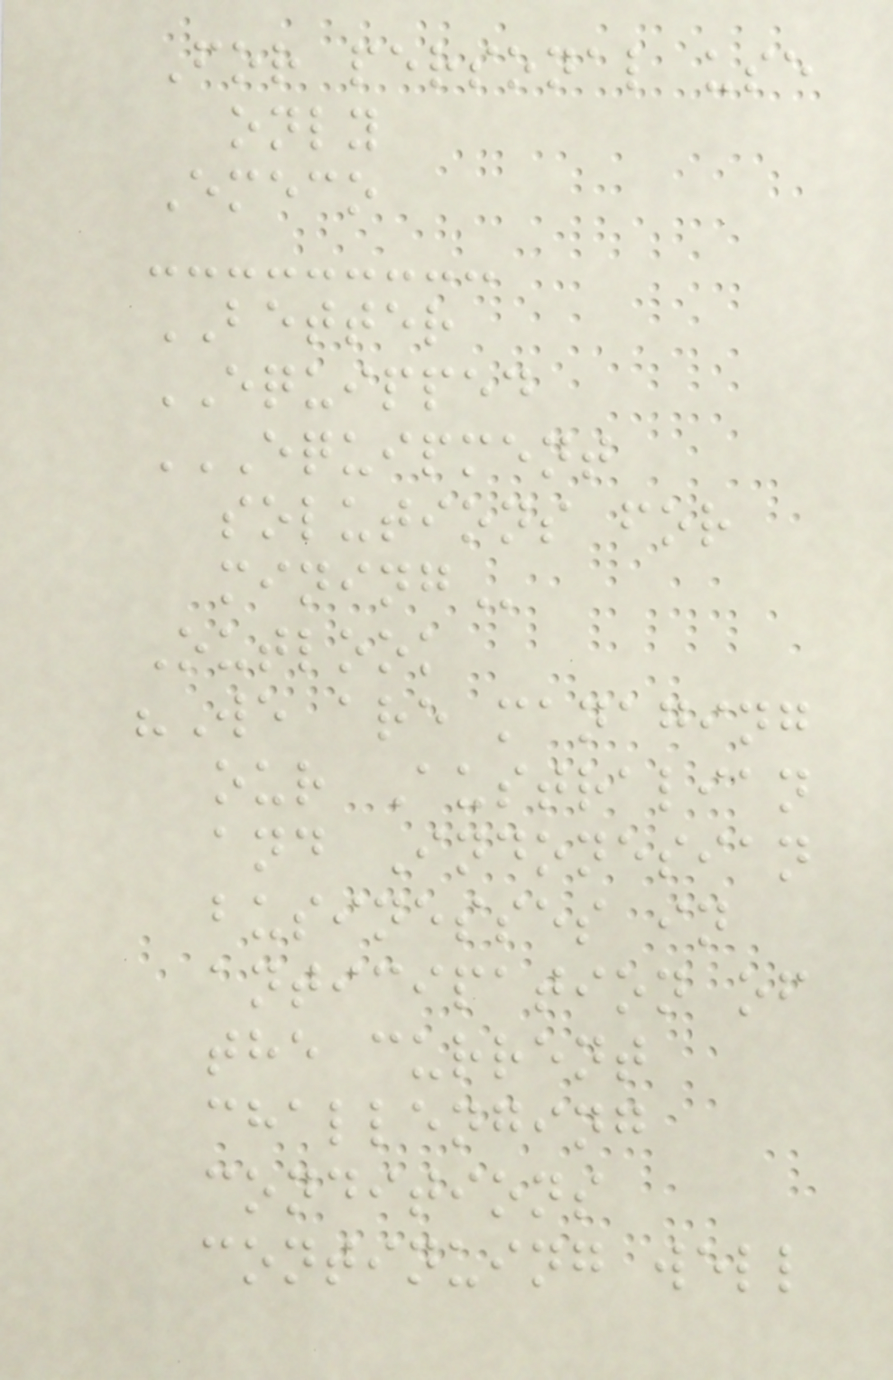For personal use
only
Emeco
BETTER
EQUIPPED
EQUIPMENT
SOLUTIONS FOR
MINING
Outlook
"We are managing
our Australian
and Indonesian
businesses in
anticipation of
the current
challenging
conditions
continuing well
